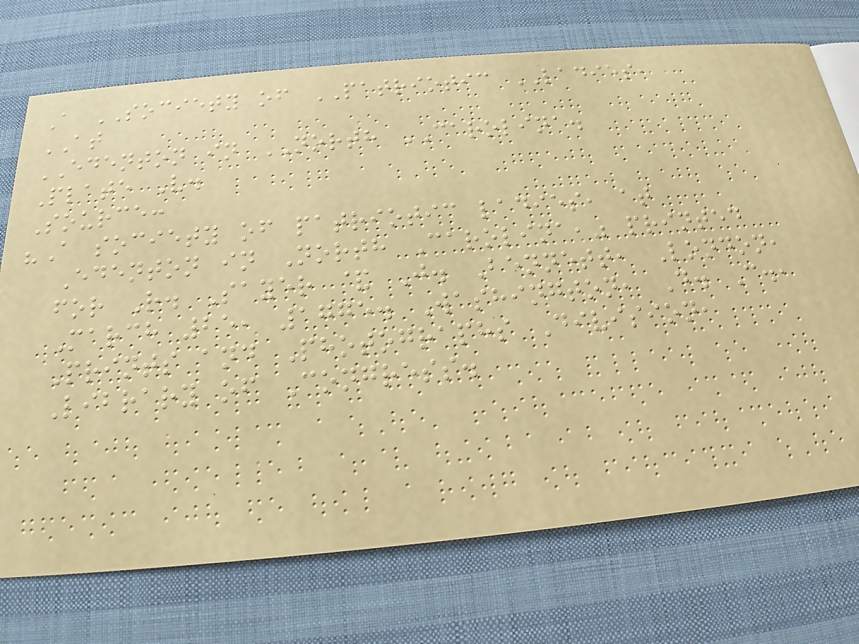A SOCIETY of PATRIOTIC LADIES,
AT
EDENTON in NORTH CAROLINA.
Plate V.
Source:
"A society of patriotic ladies, at
Edenton in North Carolina," printed
for R. Sayer & J. Bennett, London,
March 25, 1775. Washington, D. C.,
Prints and Photographs Division,
Library of Congress.
